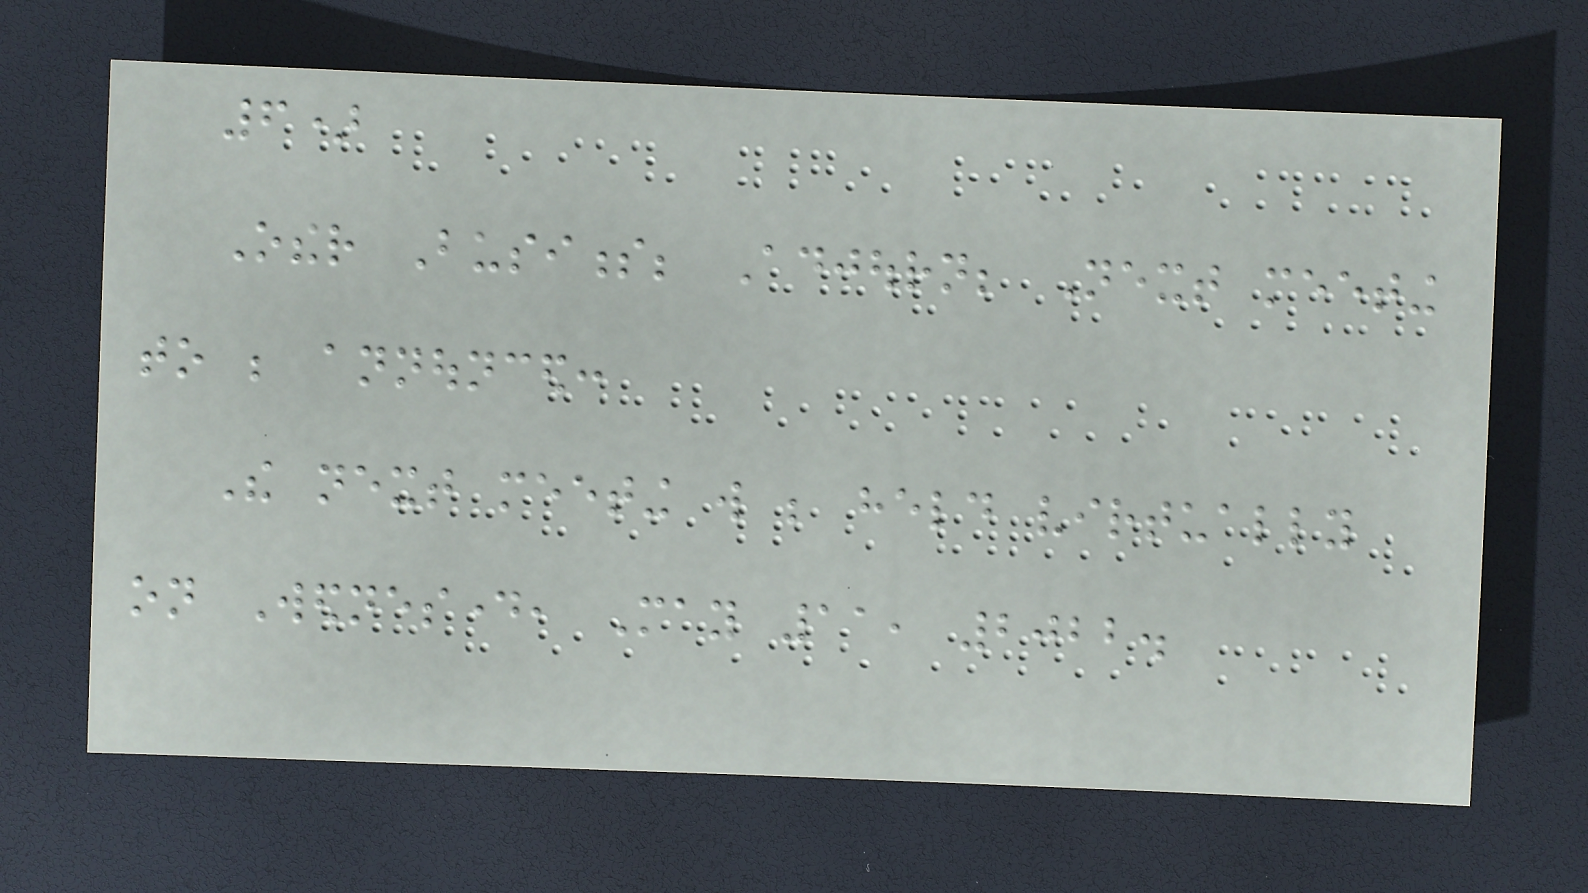6)
Other Business; Adjourn; Next meeting
to be announced:
The next meeting will be held virtually
on Wednesday, May 11, 2022.
